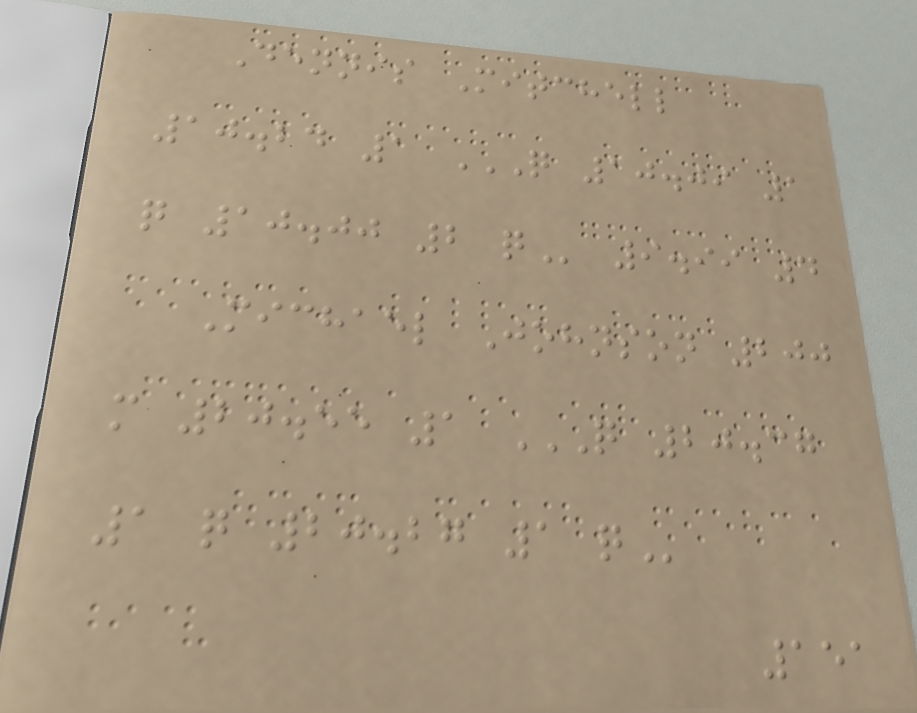Dennis Mitchell
10.24 1 Q 10.09 1
Q 10.00 2 Q 9.99 4
Michael Johnson 200
m 20.55 1 Q 20.37
1 Q 20.27 1 Q
151
